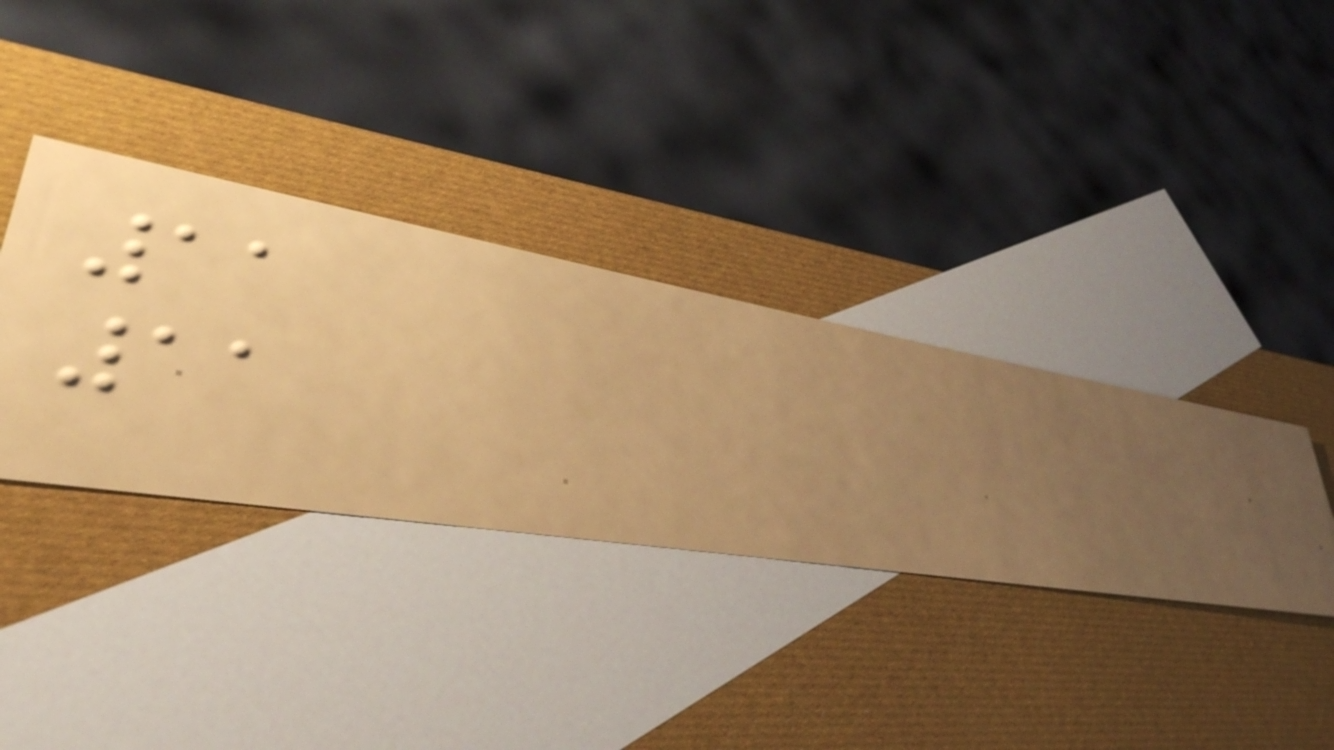11
11
